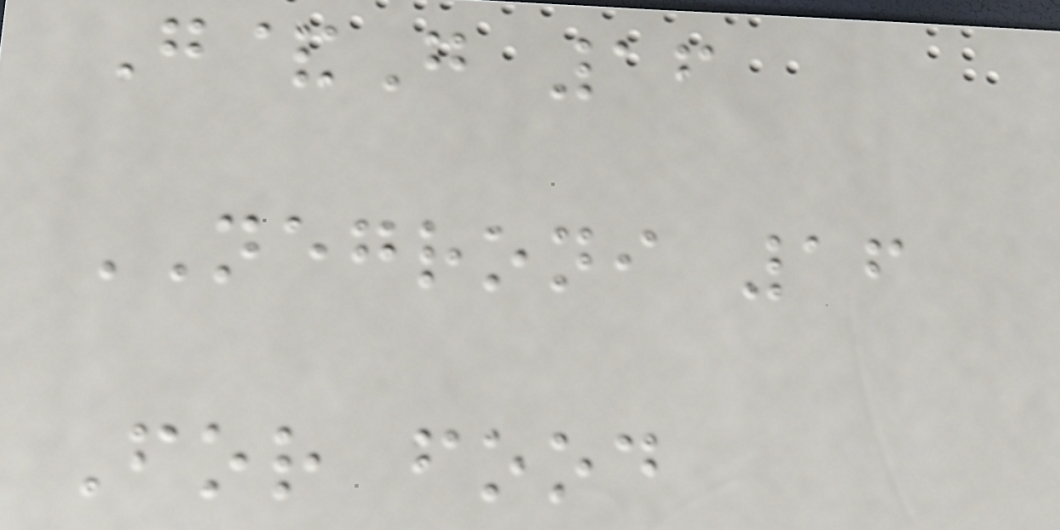G&G 16
NEGRONI 16
For food
